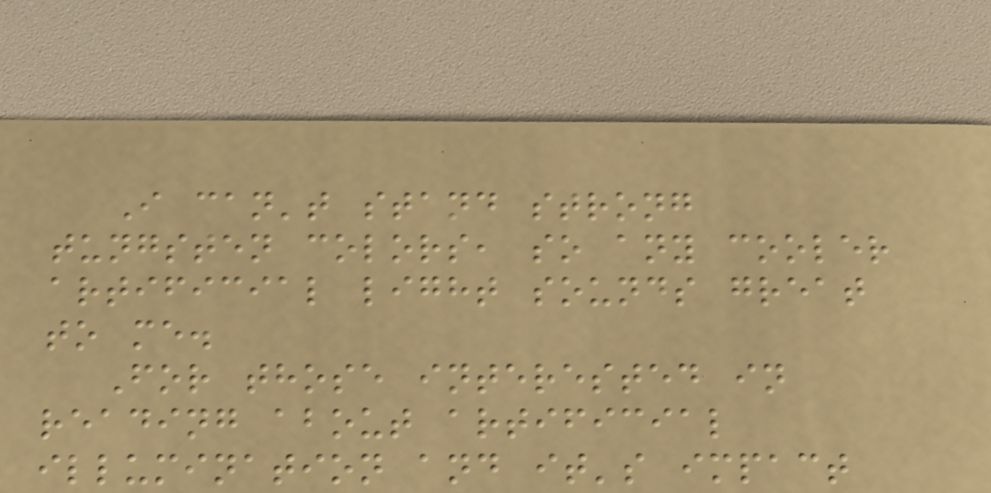I can't stand strong
tungsten colors, so any cooler
artificial light sounds great
to me.
For those interested in
reading about artificial
illumination and it's impact
